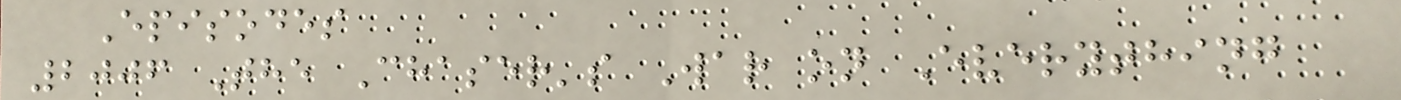Episodes
2006 The Chaser's War on Everything
